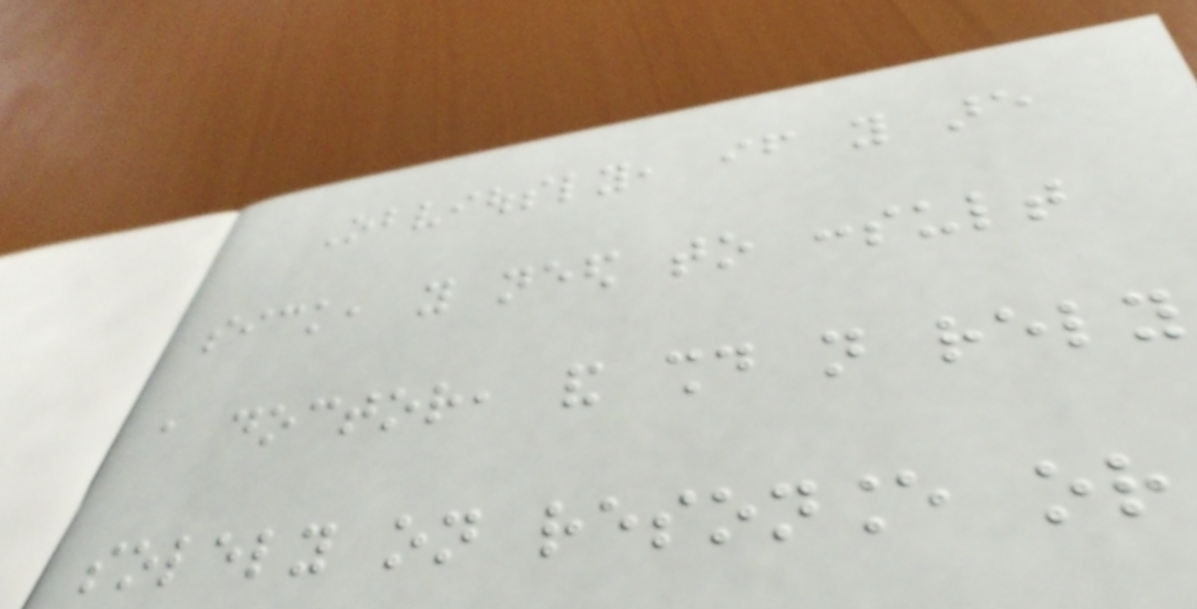Obviously, if you are
sick, you need to consult
a doctor, and should not rely
solely on resonance or
